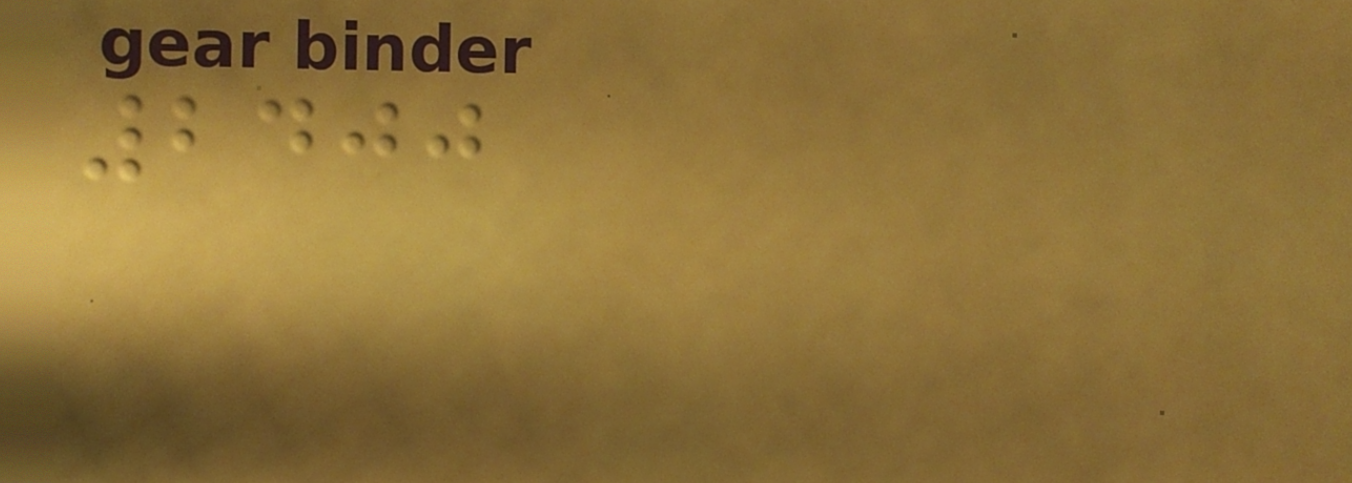2400
